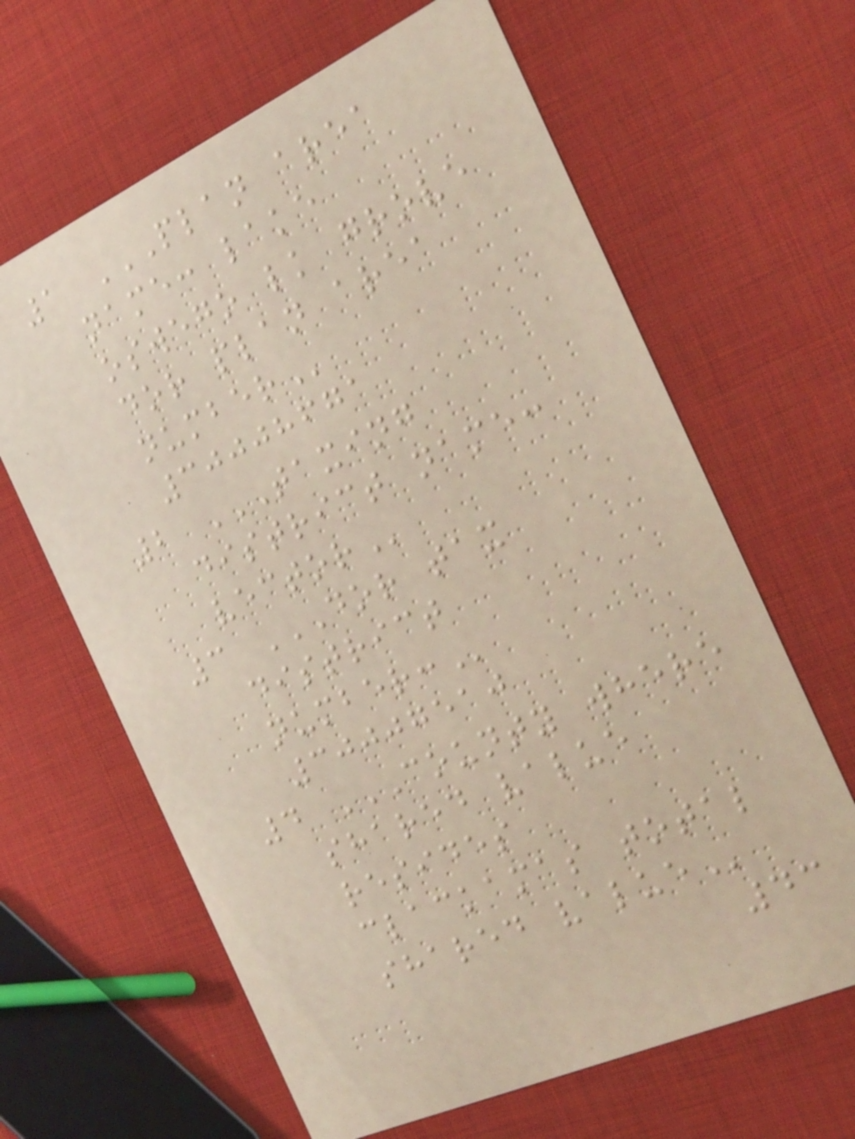1 PLAN AREA
NAME: LAKE
OSWEGO LK GROVE
DOR PLAN AREA
NUMBER
30008671
2 TAXING
DISTRICT NAME:
VECTOR
3 DOR TAX
DISTRICT
NUMBER:
30007510
4 COUNTY WHERE
SHARED VALUE
RESIDES
CLACKAMAS TOTAL
SHARED VALUE
43
